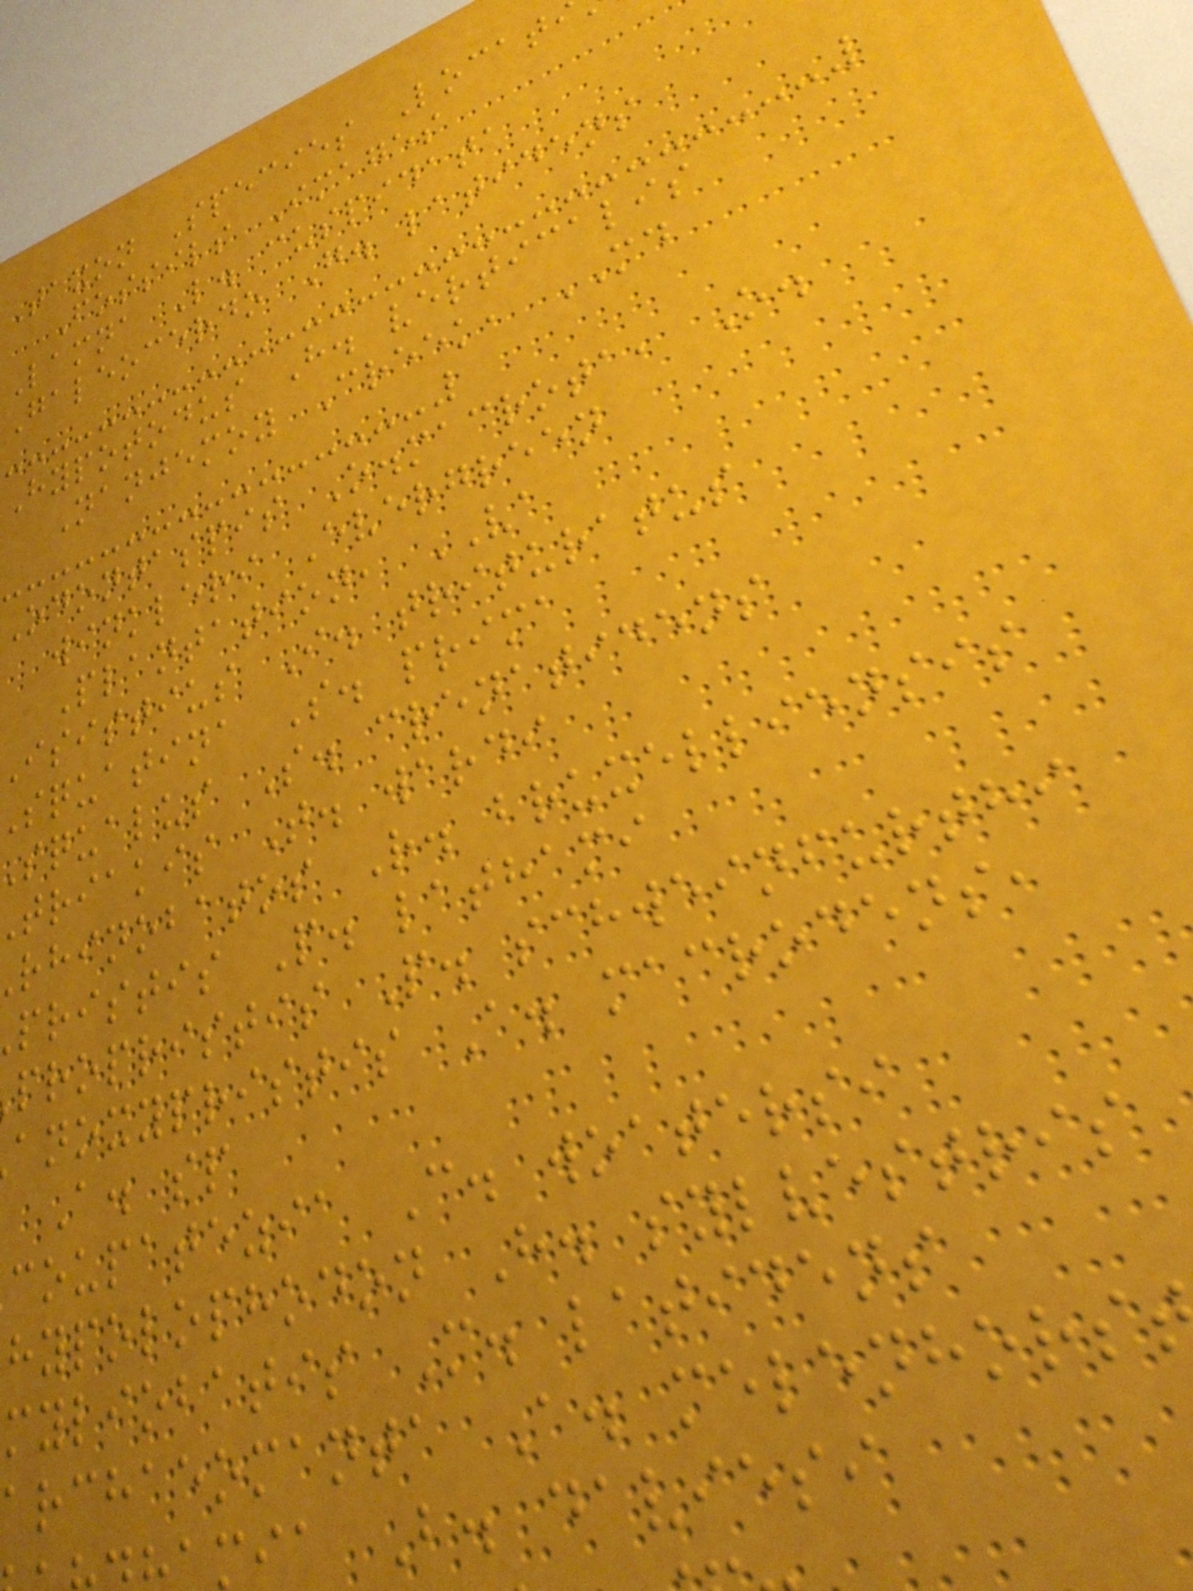Taxon Species Locat
Fossils Images
Lamna L. cuspidata
Galeocerdo G. latidens
Hypotodus H. verticalis
Nanjemoy Creek, MD
Odontaspis O.macrota, O.
winkleri Evergreen
Plantation, VA
isistius I. trituratus
squatina S. prima
squalus S. crenatidens
triakis T. wardi
rhinobatos R. bruxelliensis
pristis P. lathami
propristis P. schweinfurthi
anoxypristis A. macrodens,
A. sp
coupatezia C. woatersi
hypolophodon H. sylvestris
myliobatis M. latidens
archaeomanta A. melenhors
mia B. daviesi
